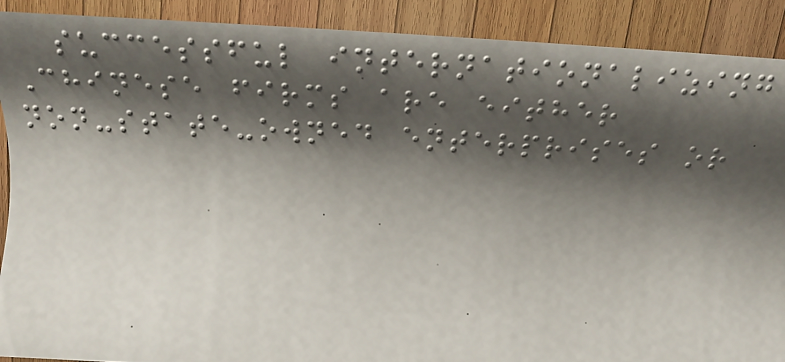successful internationalizing
Chinese firms are either
non-state-owned enterprises or
